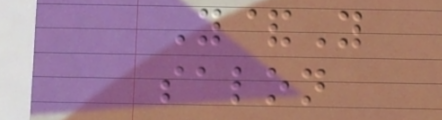Y&Y
salon
